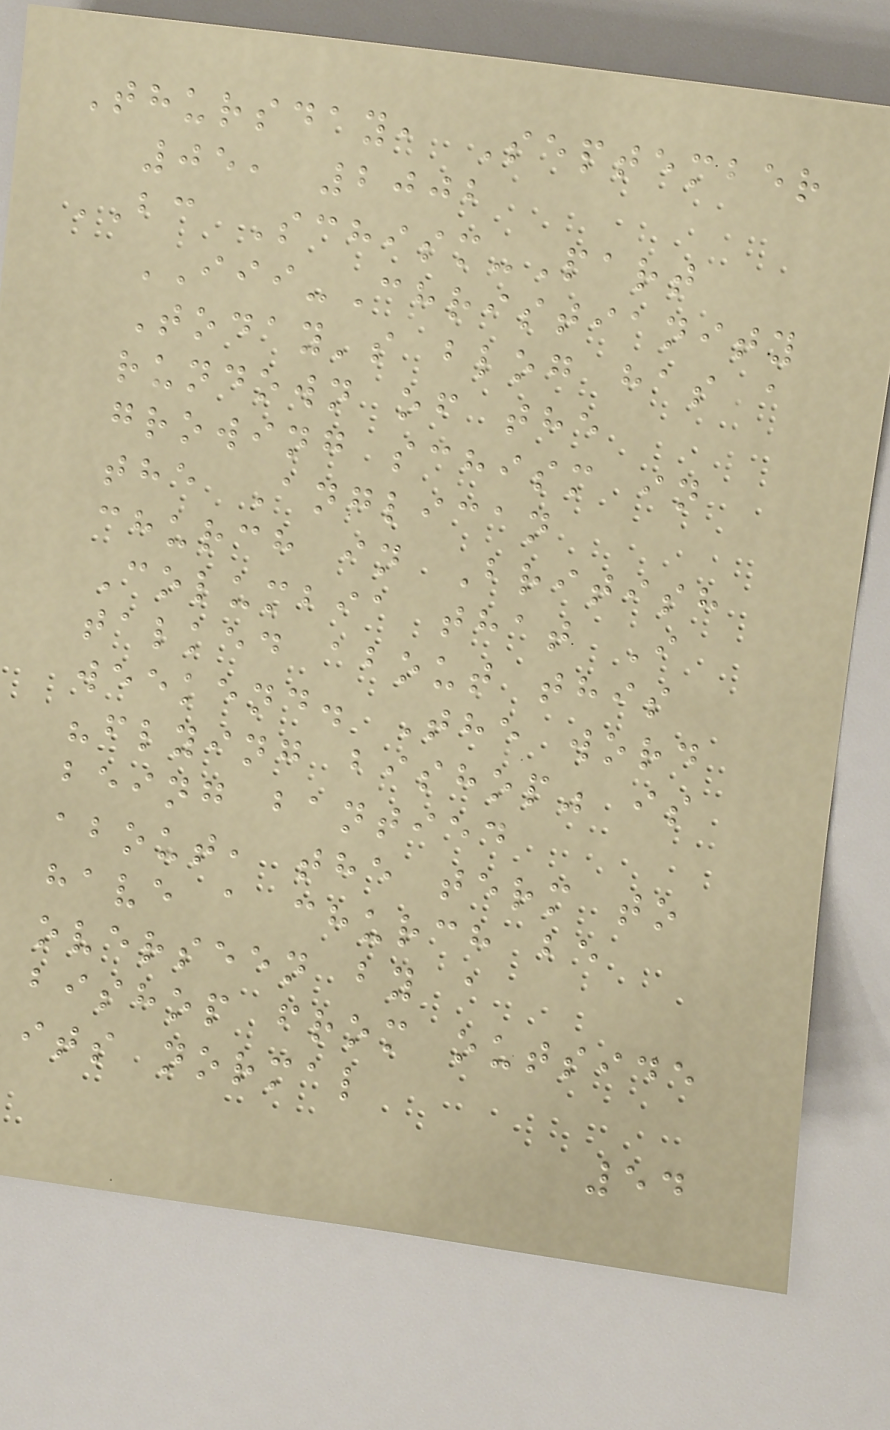Thursday, September
05, 2002
BC Schism-Part
III-Christianity
Today's blog has a
rundown of the
growing schism in
the Anglican
church in British
Columbia that I
talked about this
weekend. The word
"flying bishop" is
being bantied
about, the term to
have a church be
overseen by a
bishop from outside
its normal
54
